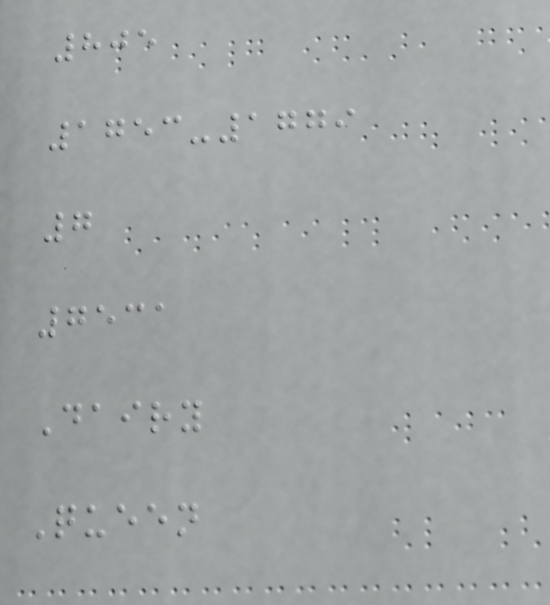805
1753-1779
7
7531
Dairy
Queen
